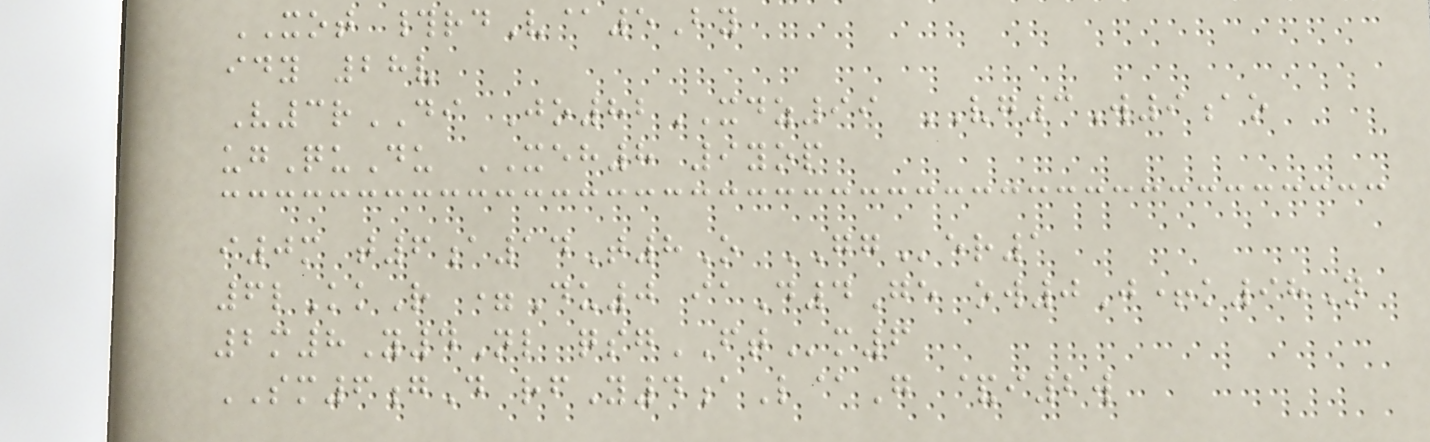XOT #rdV@5By
idy 28v
V3rDI Jo82XDZ99 VG3W9ao
ugQuDu XEH8 9yop
i0m t6a14T8O GGer1
6lKkR =Du0 iaD4Ge ow0J+k98N
2m8Y4Nl qsgFTm6
SM6gD rfY4aL@G &i2w
